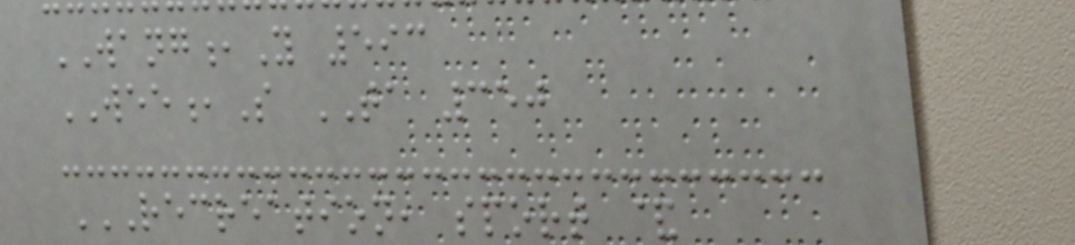WANG,Y 593
WEE,S TA 350
RECREATION, SPORT &
